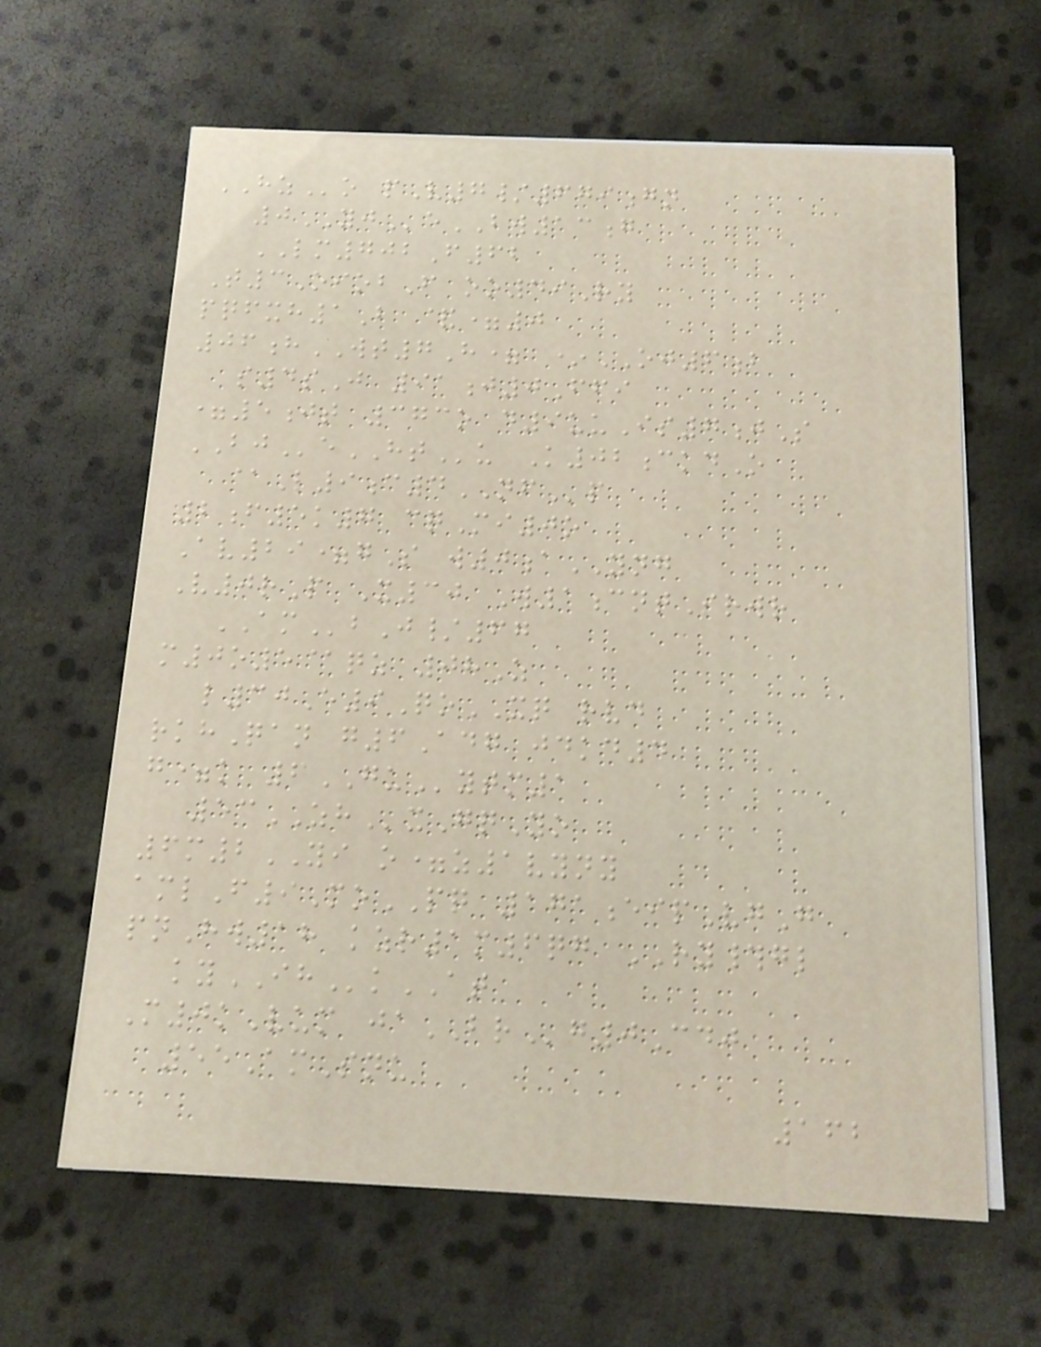HZo pV7/679gn
0YJeBW13g
LM702F62
T3OiobF oo49Ry
pqfxh1B &=0
06hWT7H= *OJ6b
s4sJ 91j0Ffi
=5jt 373o d9uuIs7jS
BJeHTu K02ckdO
@L9c4NFp
2f5k7 cqMi0o
Av29=gS w0aYNG
V0rP X30 W1cntSrwr
AMbJ/67
m0o5@qz 08Z
l30E9QoXQ rvd
rkhQan g6Adg jdkd4
g=k 6GUytm1
53ZHxGqYo
6m2YI o=z1vyny
amlF9MoPQ 171eipVgG
pnHw18 kzr1m6qg RY#gl
kyIHkAT
M0kVum jaBRg0Cdj
55AmSnu
162
